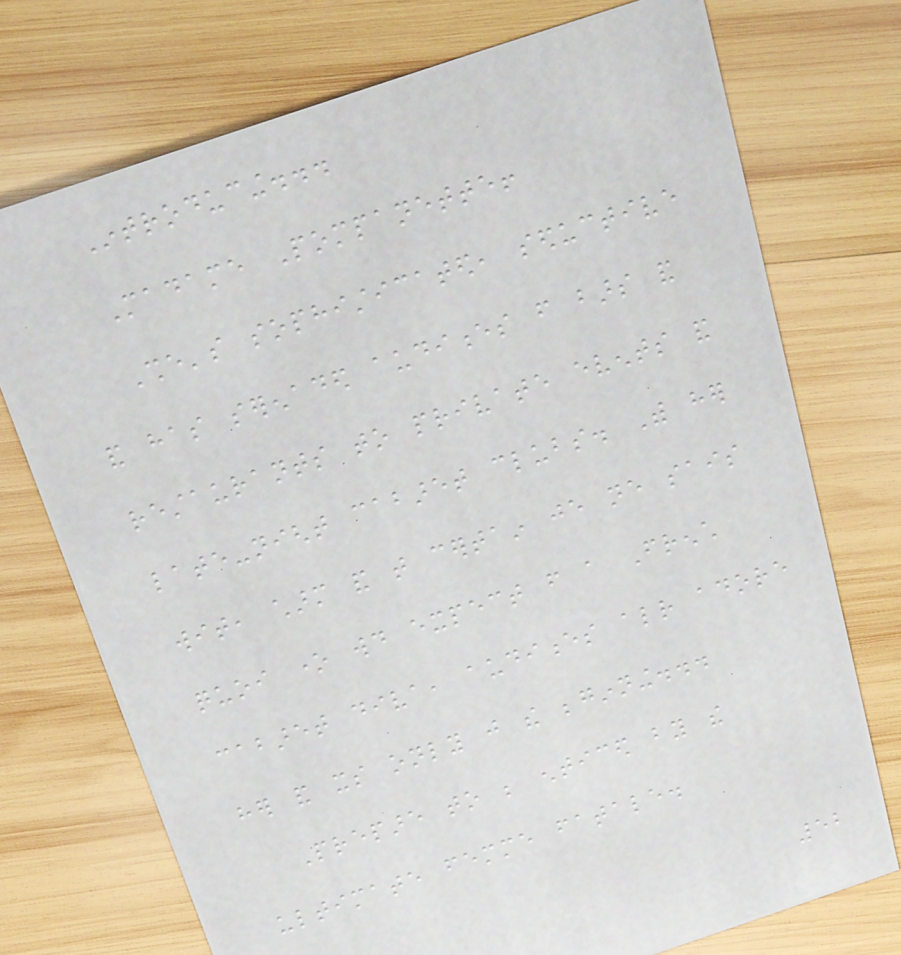Introducing...
Madame Pompanette!
She's sophisticated, seductive
and has serenaded audiences from bars and
restaurants to private events and
late-night cabaret clubs. With her
wit, charm and that certain je ne sais
quoi one would expect from a French
cabaret diva, audiences already adore
her and its only just the beginning...
Prepare to be enticed by the
ultimate femme fatale.
52
